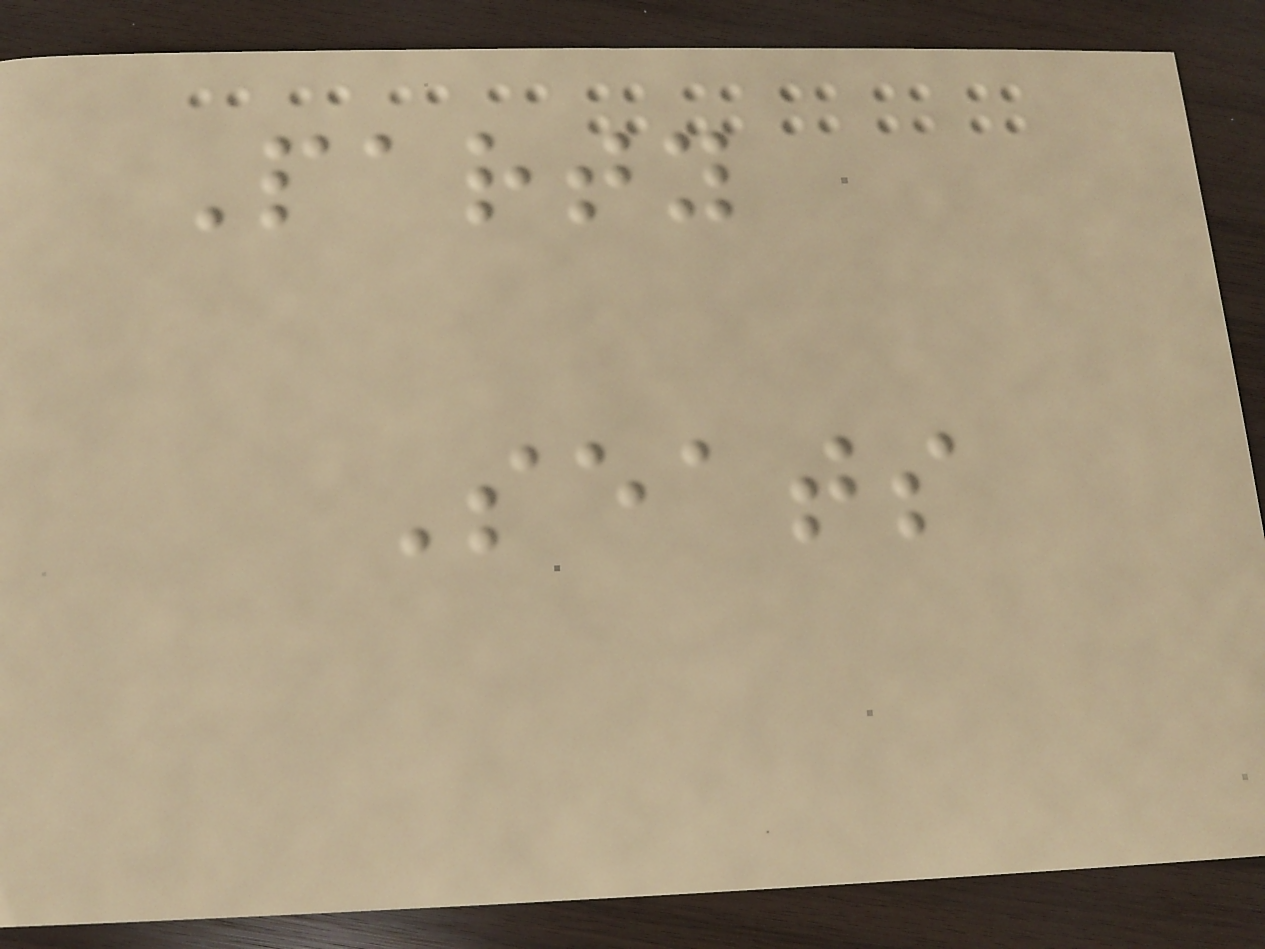Party
Seats
